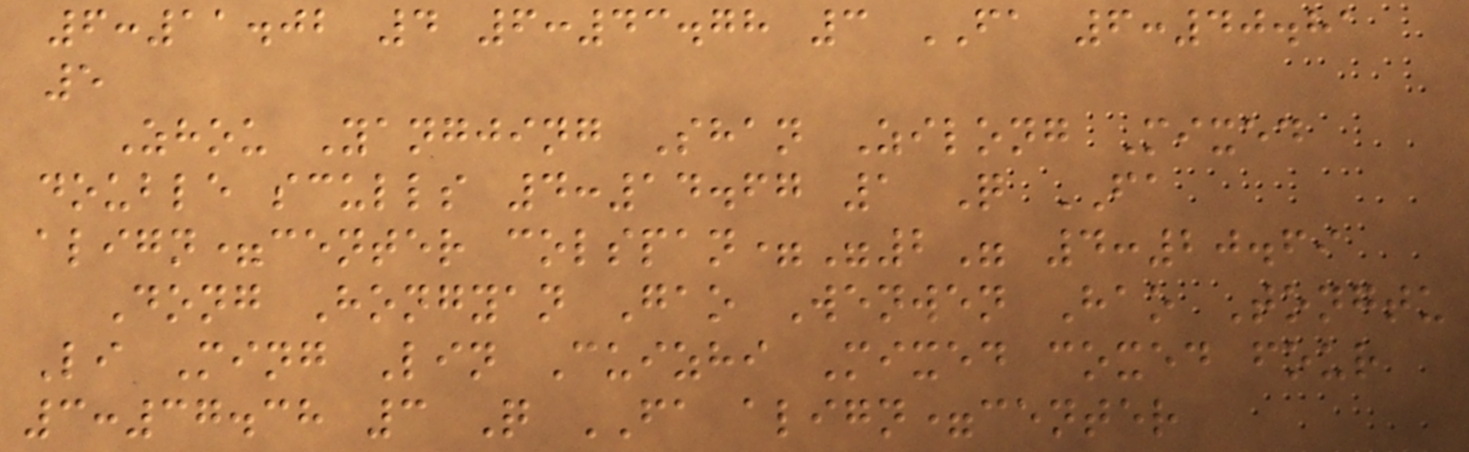6:11.02 4 6:43.78 3 FA 6:40.81
5
Zhou Yangjing Shan Zilong Mixed
double sculls 4:14.67 1 Q FA
align=center colspan="2" 4:20.69
Dong Hongyan Gao Wenwen Hao Tongtu
Li Ming Lin Cuizhi Mixed coxed four
3:37.38 3 Q FA align=center
